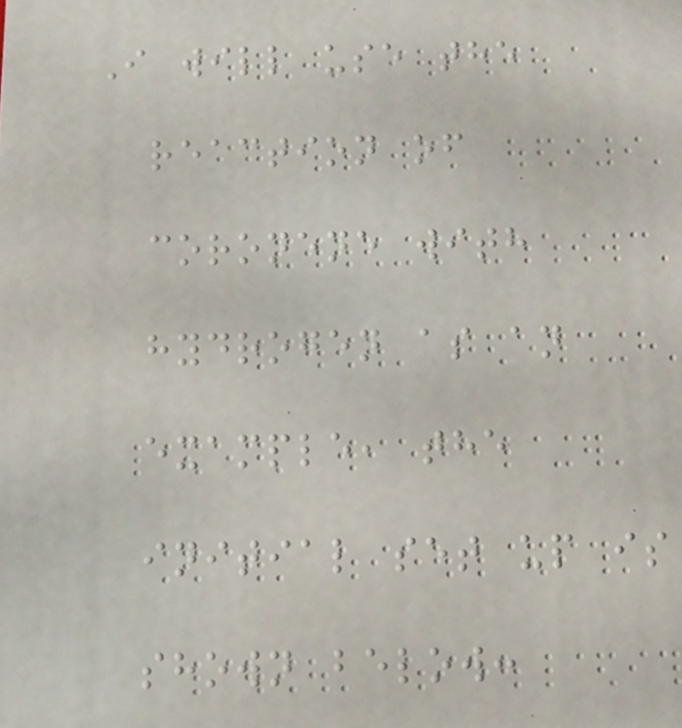I will use the
reaction of
coronene with
hydrogen as an
example, the
initial set up is
shown below:
